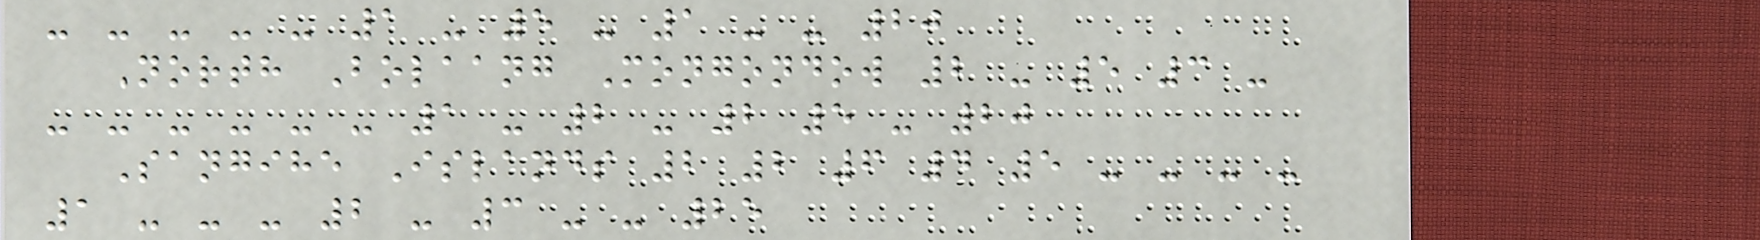- - - - - 1 - 5 - 1 - - 20
North Bolaang Mongondow 2 - 5 3 -
- - - - - - 1 - 2 - 2 5 - 20
Sangihe Islands 2 2 6 4 5 - - - -
1 - - - 2 - 3 - - 25
